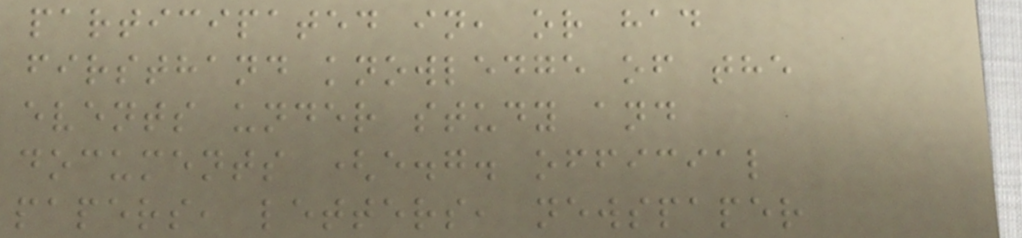participated in, or had
firsthand knowledge of the
events under study and
documents (e.g. official
papers, letters, newspaper
